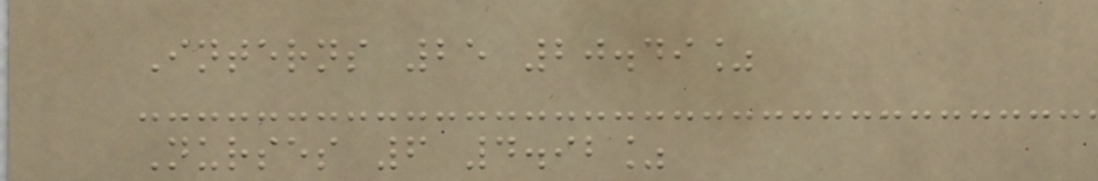Interns 25 20.49%
Nurses 6 4.92%
